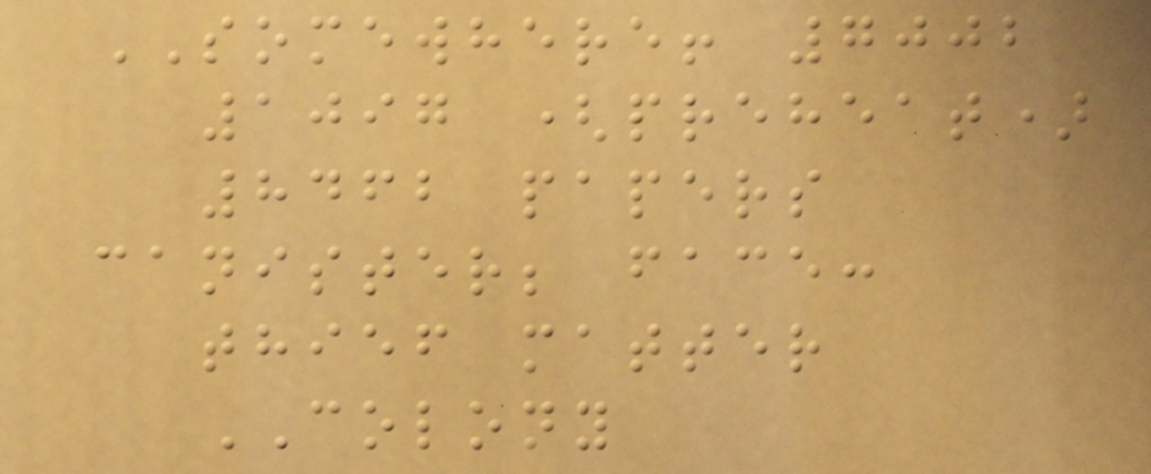SOMEWHERE! 7002
1097 (preheat)
8462 papers
canister; face:
thief matter
COLONY
